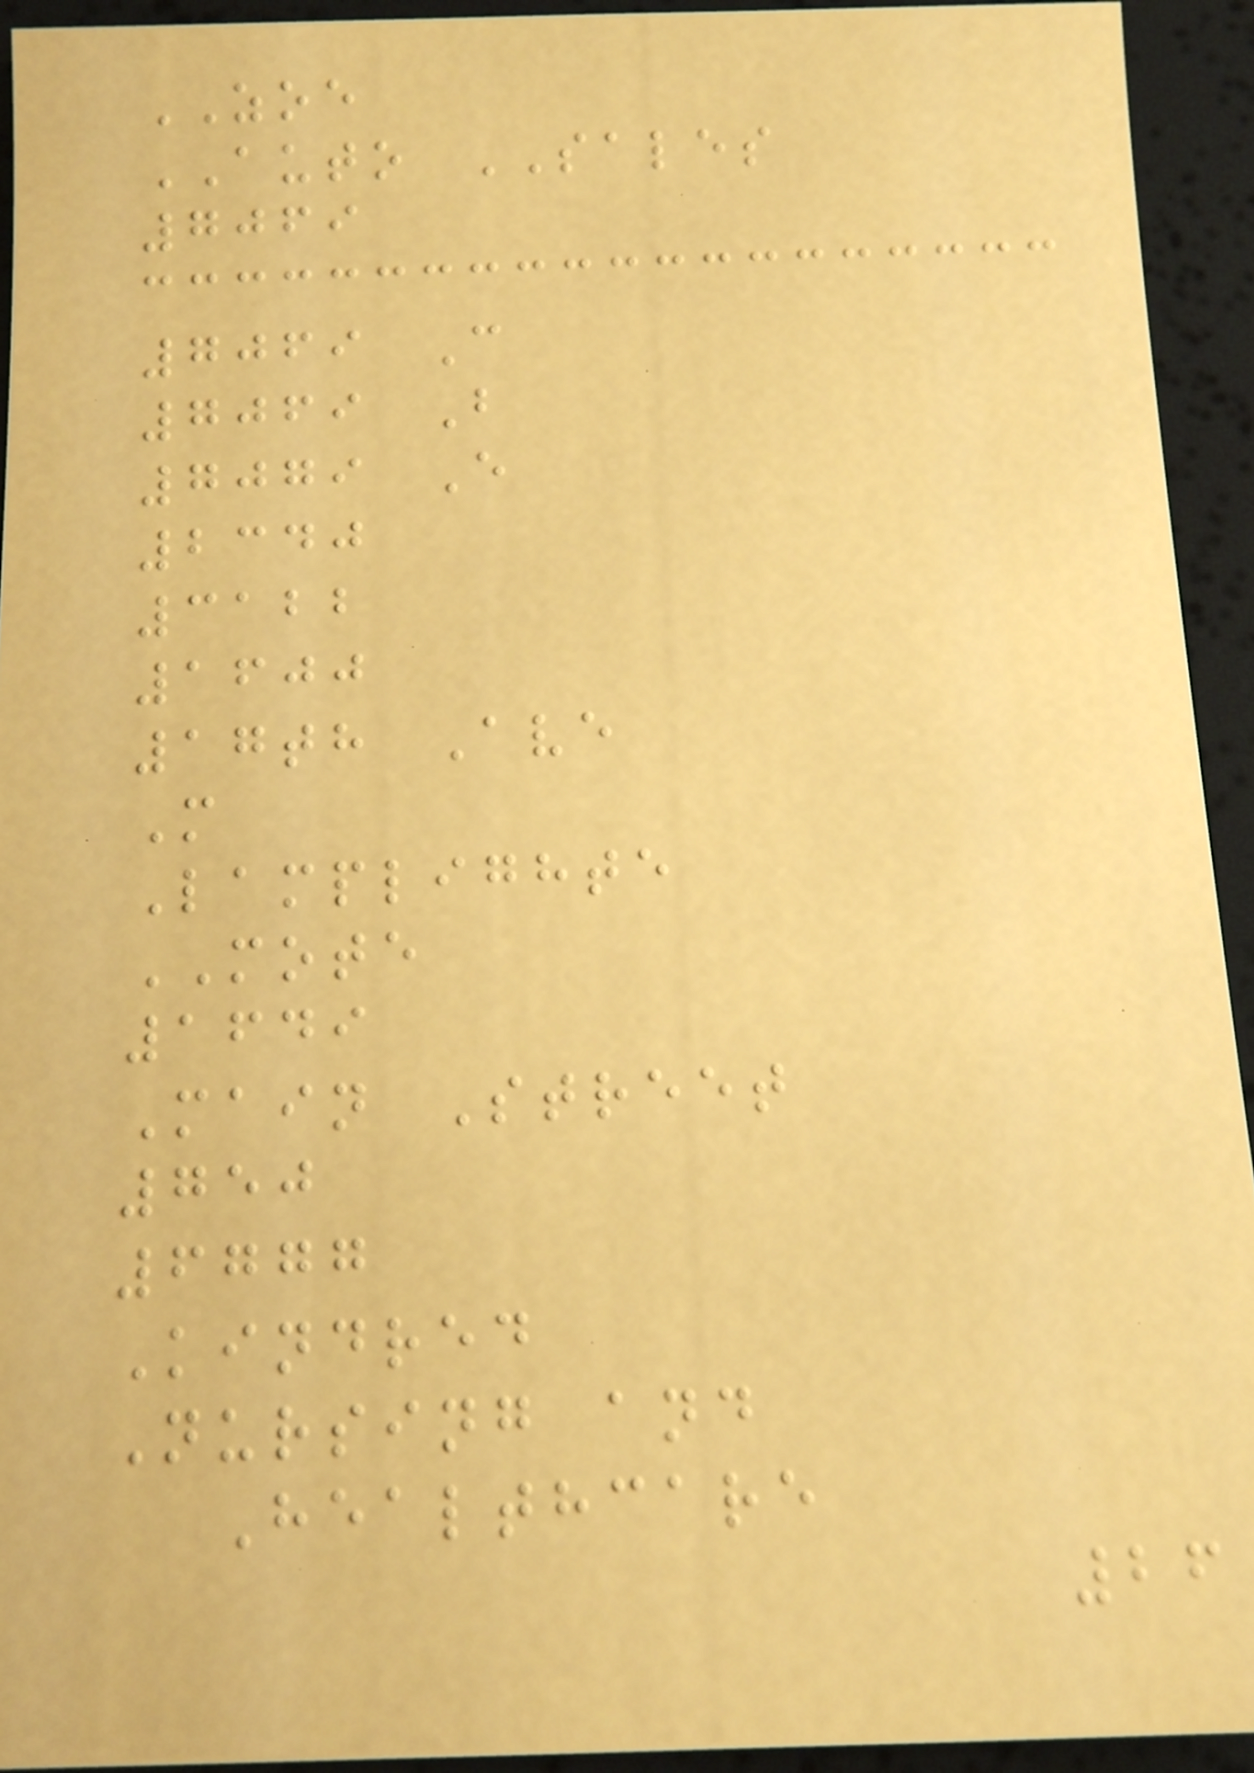ZOE
AUTO SALES
7069
7069 C
7069 B
7079 E
2340
3122
1600
17th Ave
M
Lamplighte
MOTE
1649
Main Street
750
6777
Kindred
Nursing and
Healthcare
26
